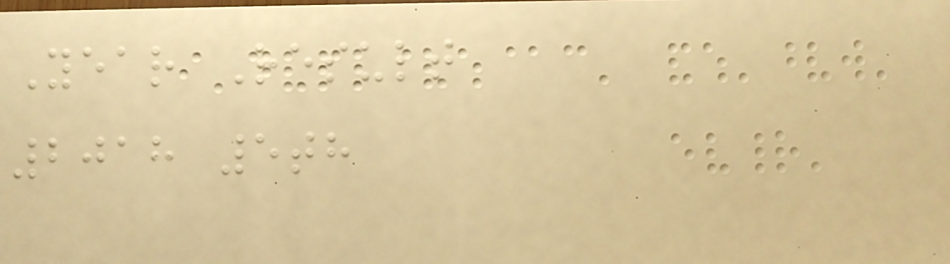Year Result
2018 5th
